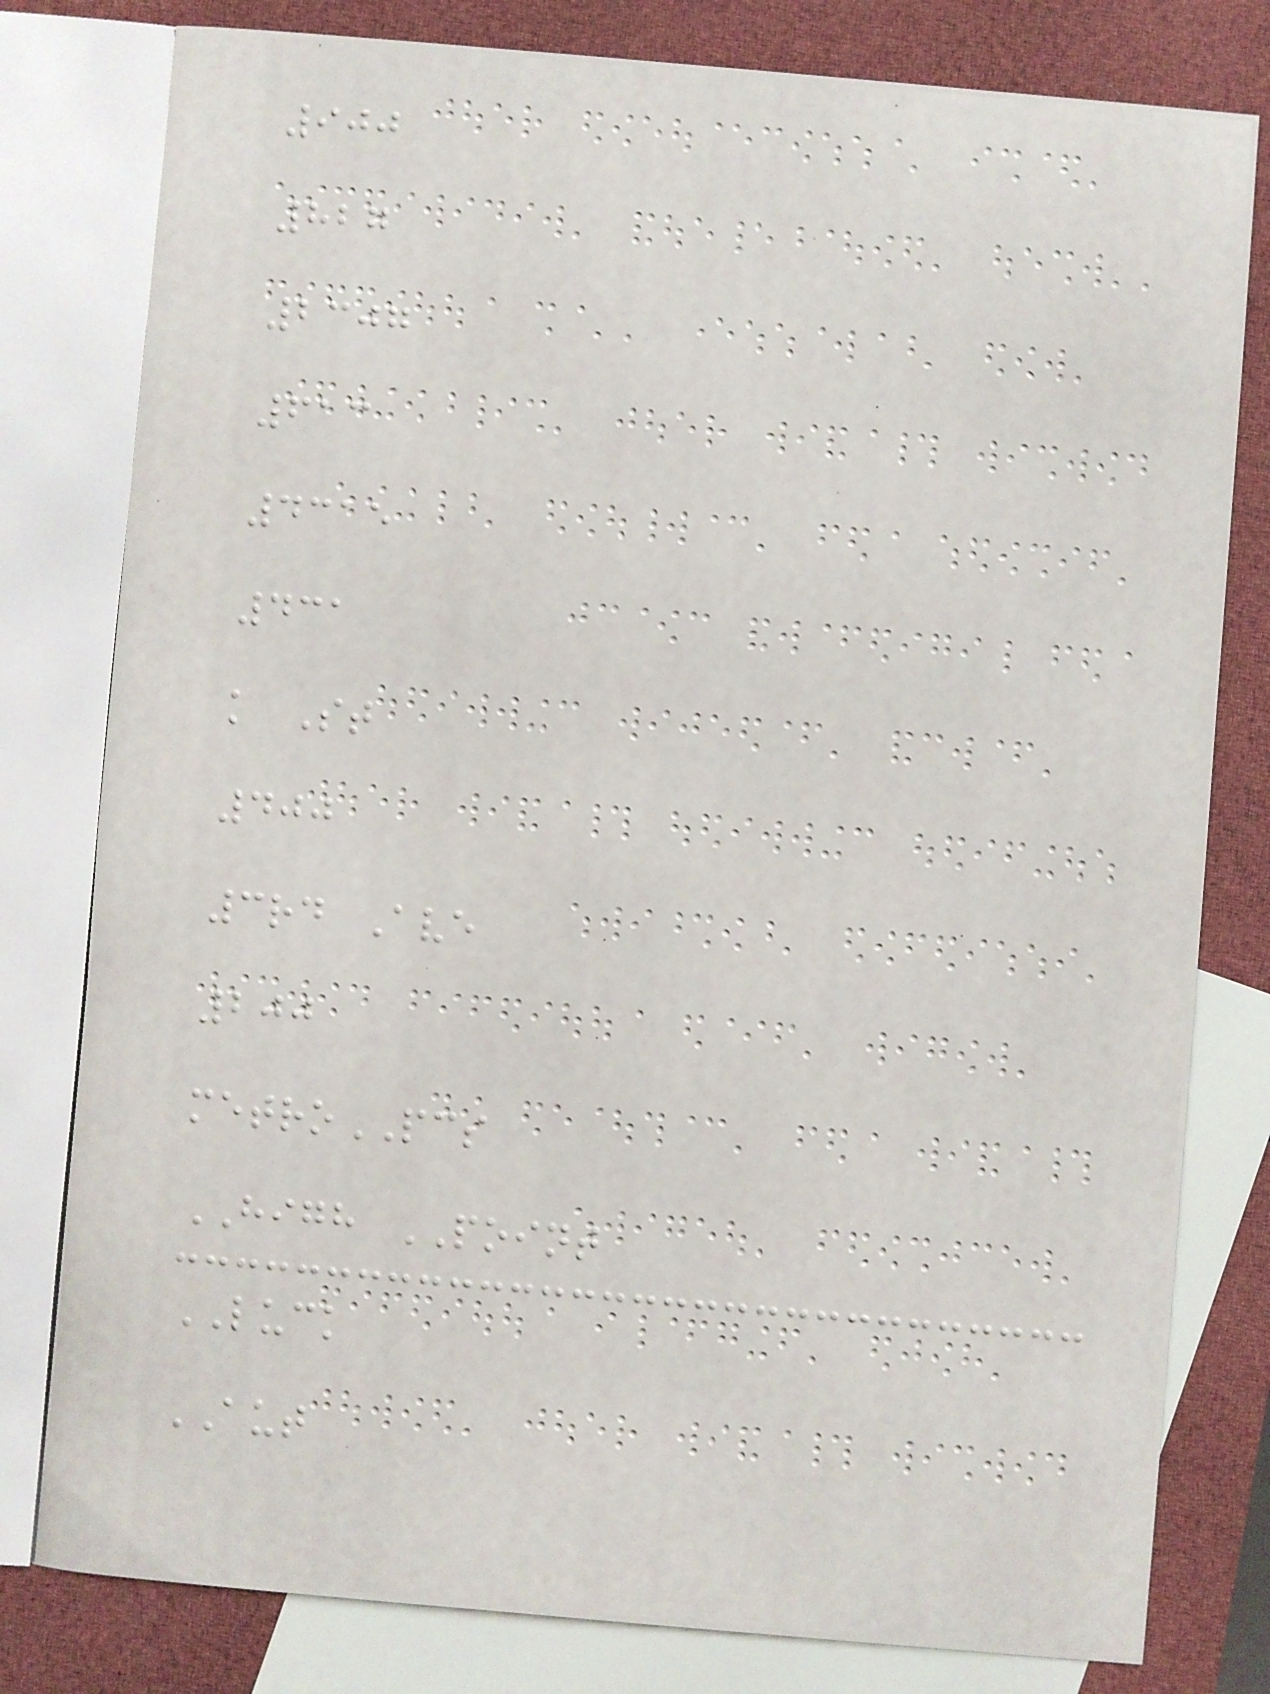900
827
2307
613
4315
431
k St
400
3rd Ave
200
metroPCS
HIGH POINT
LUCK
AUT
